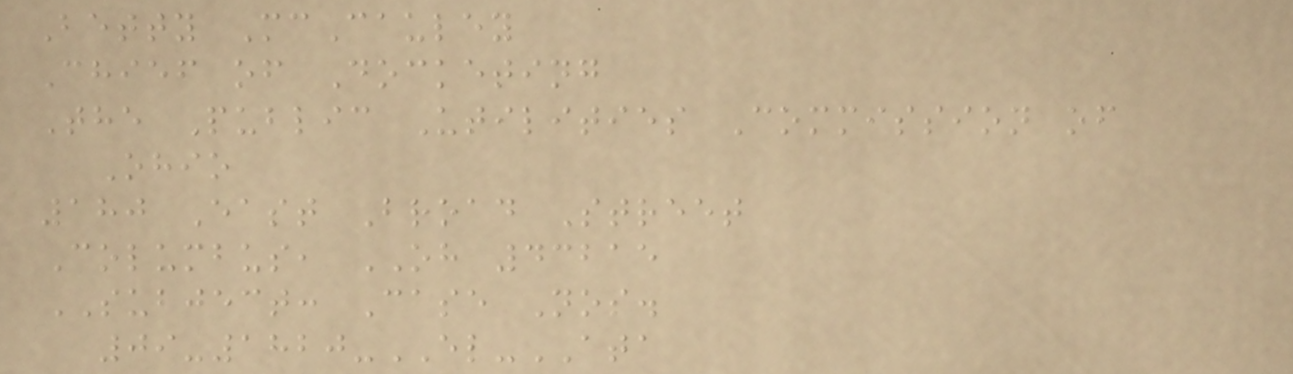Betty McCauley
Chief of Docketing
The Public Utilities Commission of
Ohio
180 East Broad Street
Columbus, OH 43215
SUBJECT: Case Nos.
09-1820-EL-ATA
